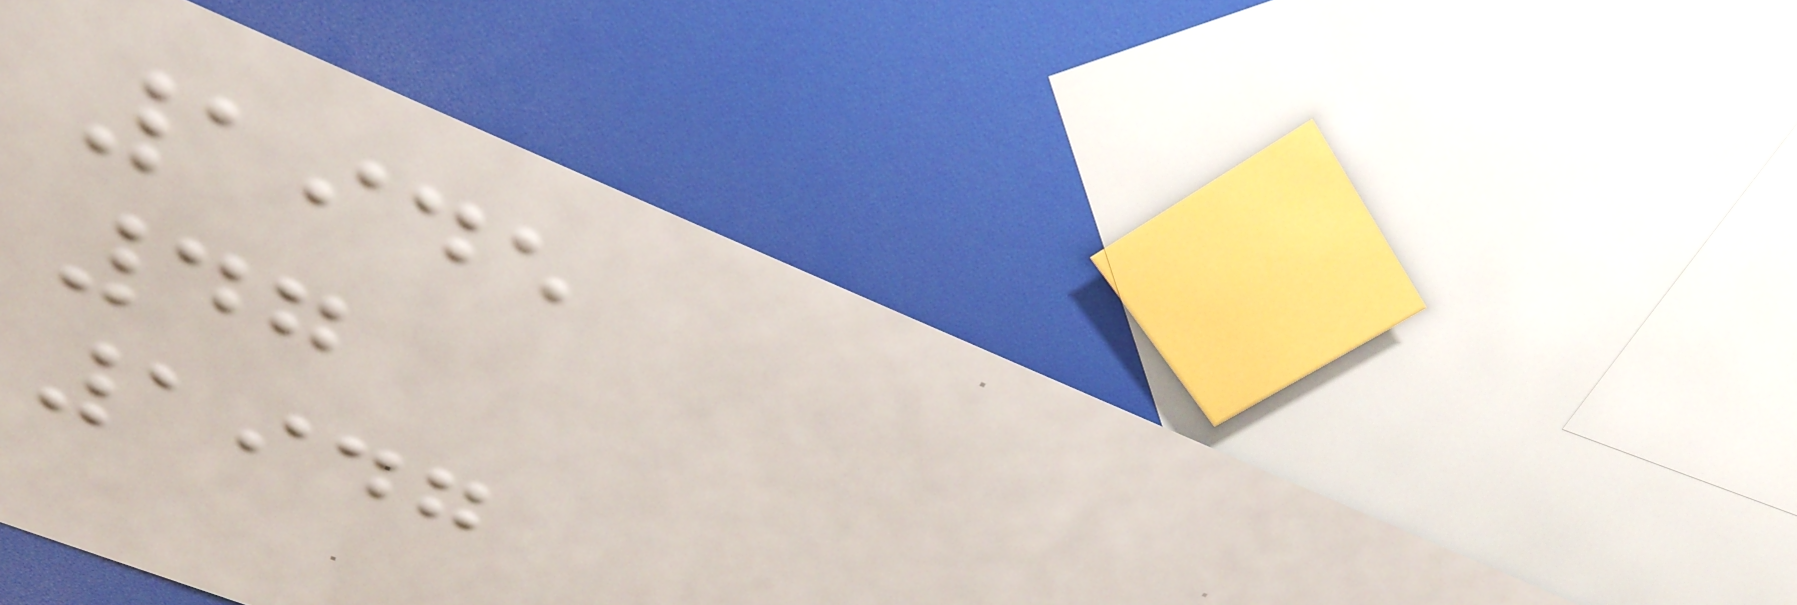1945
47
1947
